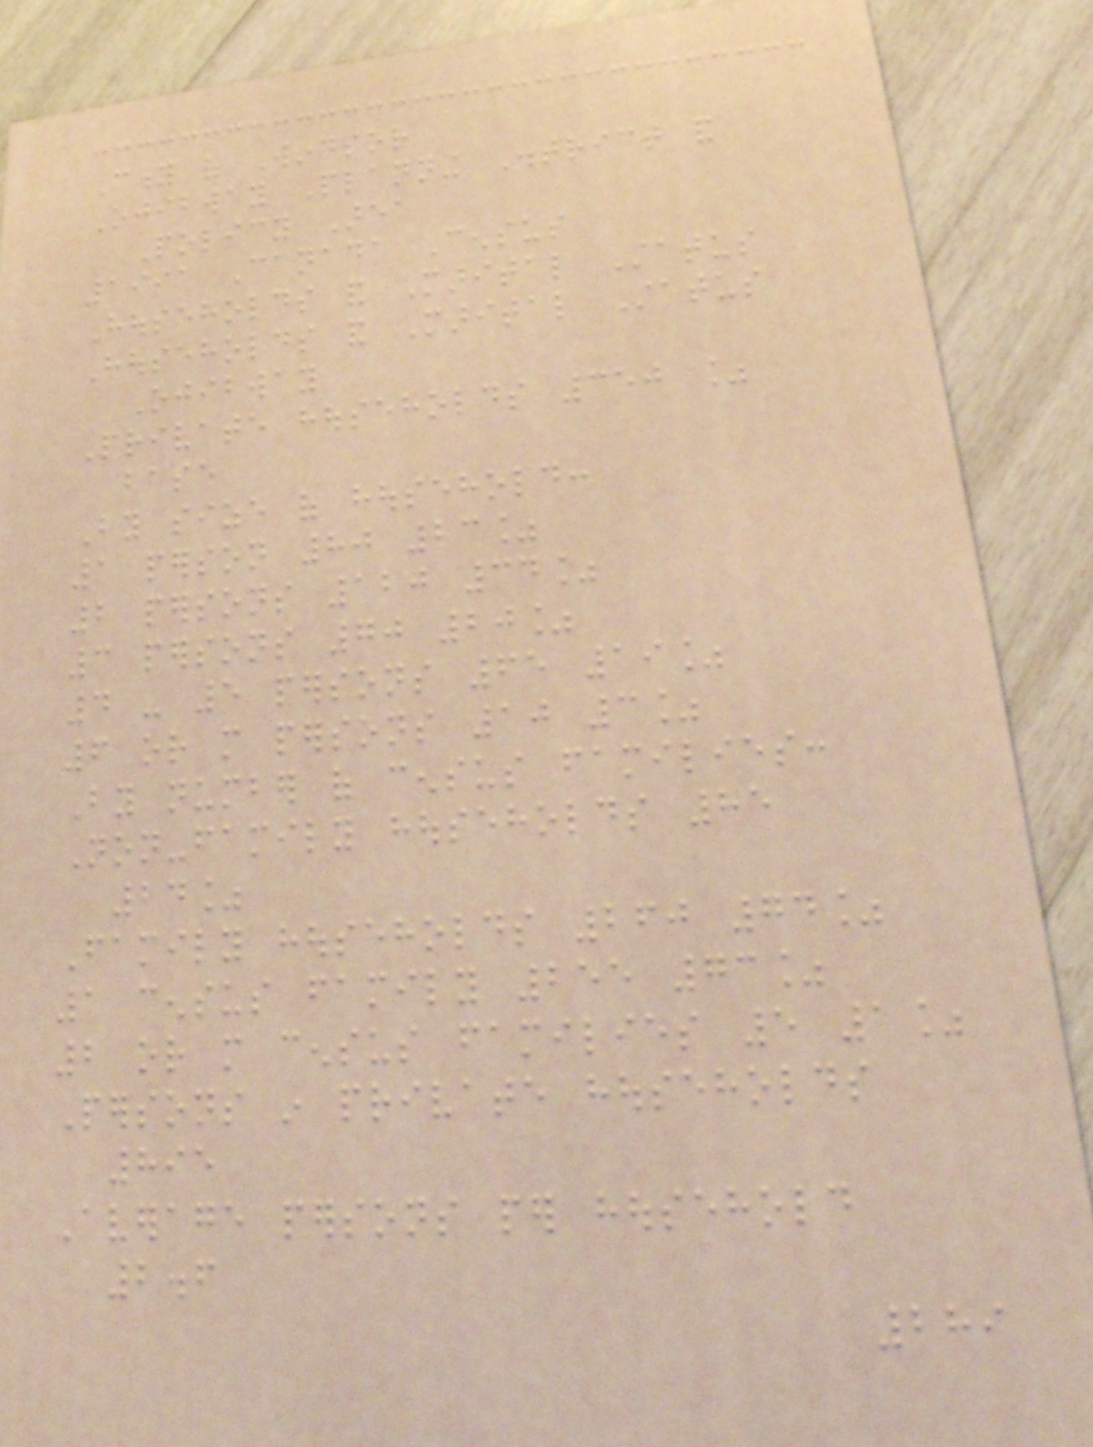City of Windsor
Ojibway Planning District and
Policy Area
1991 Canada Census
Households and Marital Status
Households and Marital Status
Ojibway
Private households 350 %
base
By size of household:
1 person 80 23%
2 persons 120 34%
3 persons 70 20%
4 - 5 persons 65 19%
6 or more persons 10 3%
By number of census families:
Non-family households 85
24%
Family households 260 74%
1 census family 255 73%
2 or more census families 5 1%
Persons in private households
895
Average persons per household
2.6
289
